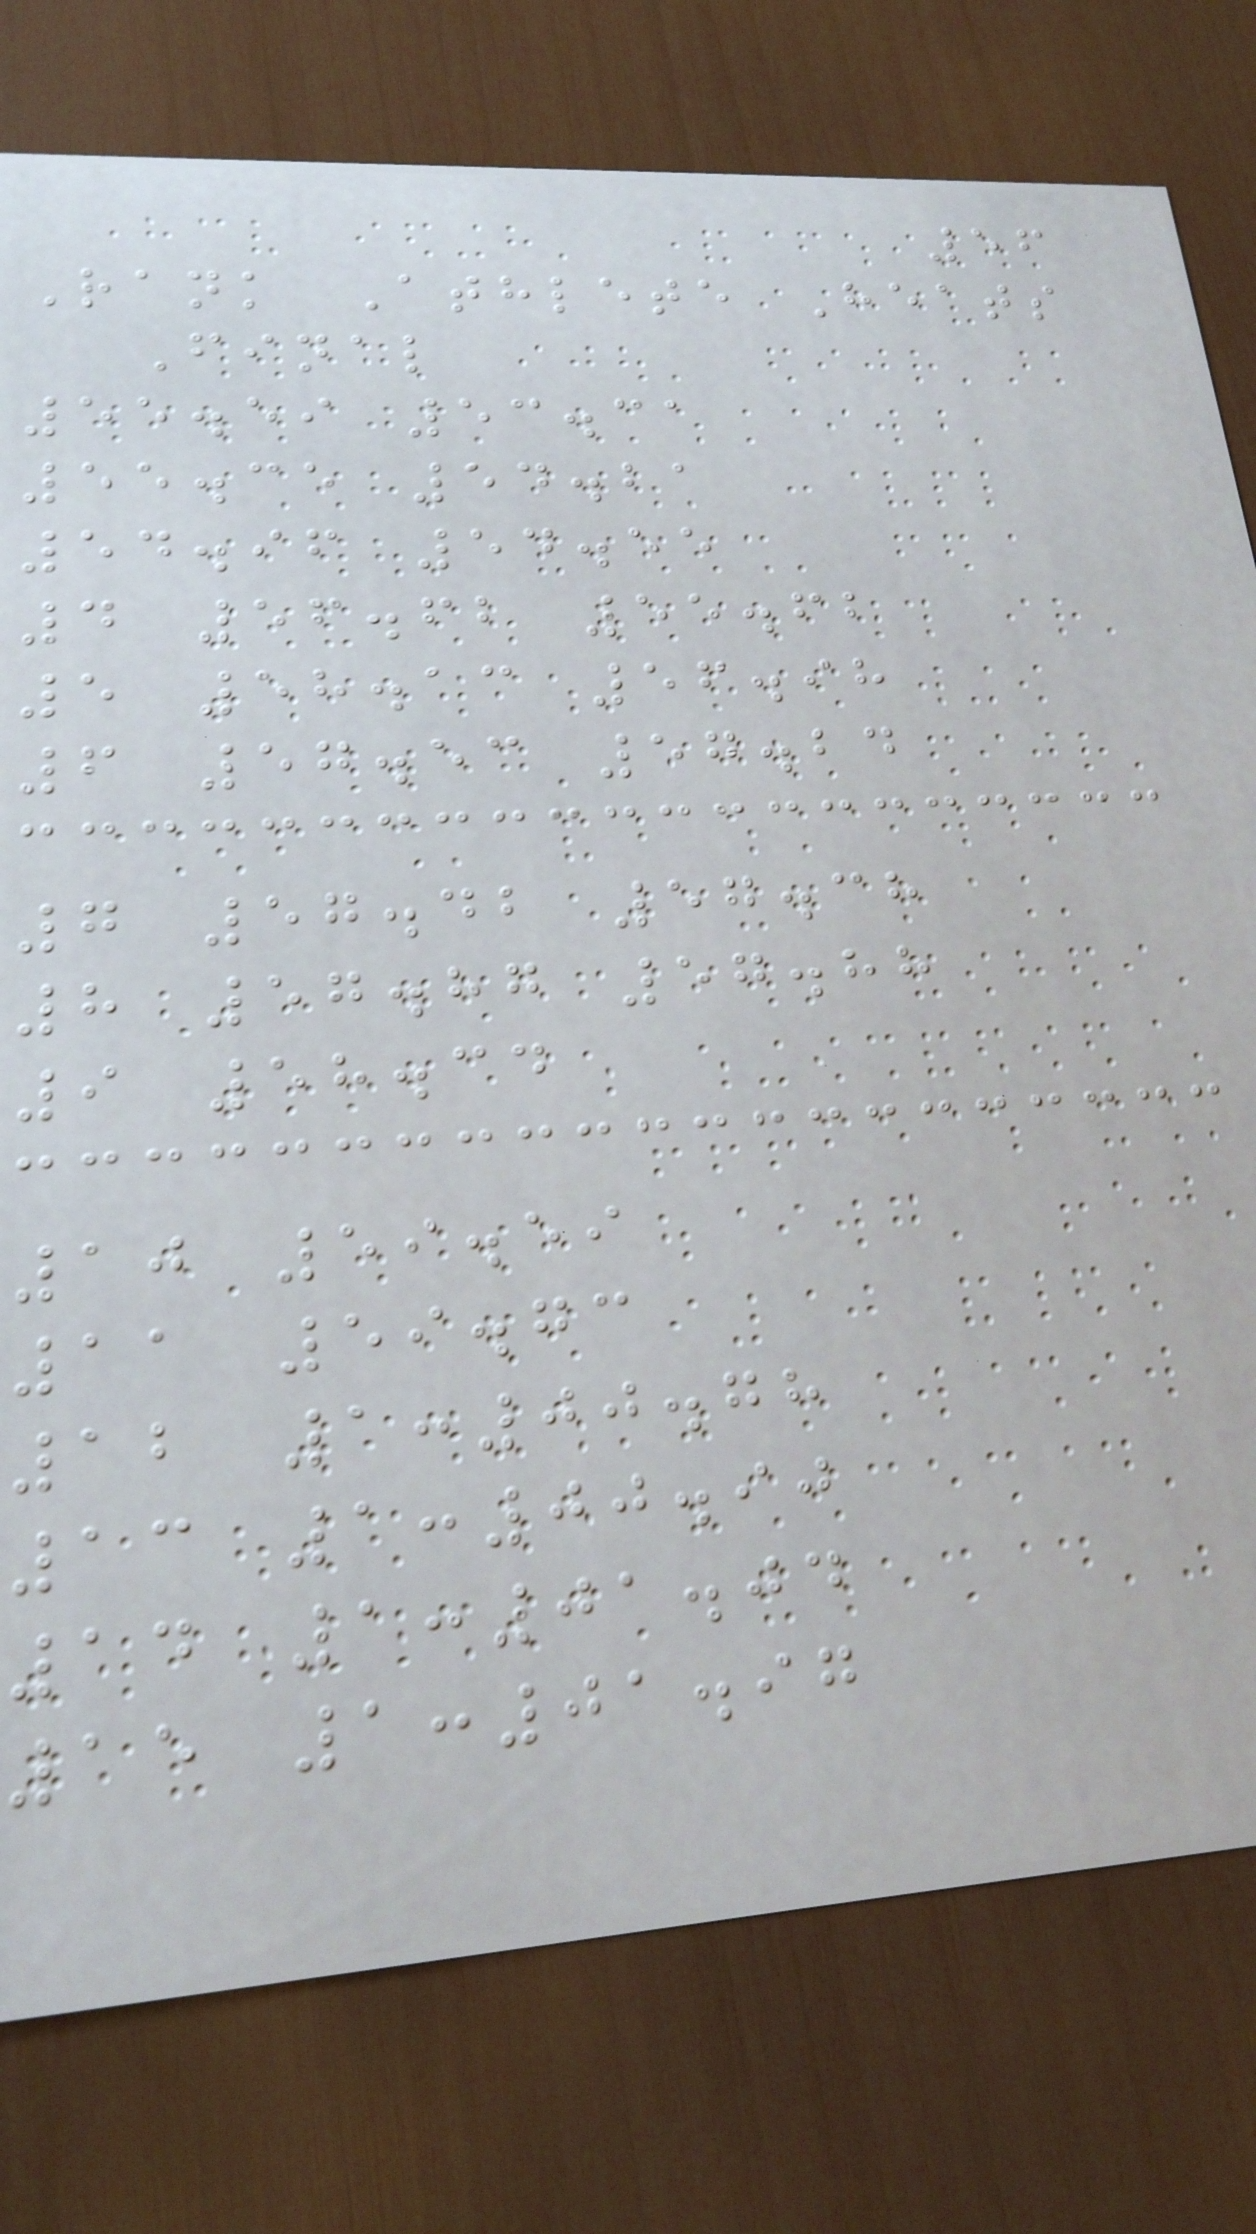56
Rank Athlete Heats
Final
55.59 53.31
55.35 54.21
54.96 54.55
4 56.62 55.62
5 58.13 56.98
6 57.53 57.24
7 57.42 57.38
8 57.87 57.88
9 58.34
10 59.59
11 59.73
12 1:00.78
13 1:00.90
14 1:01.04
15 1:01.97
